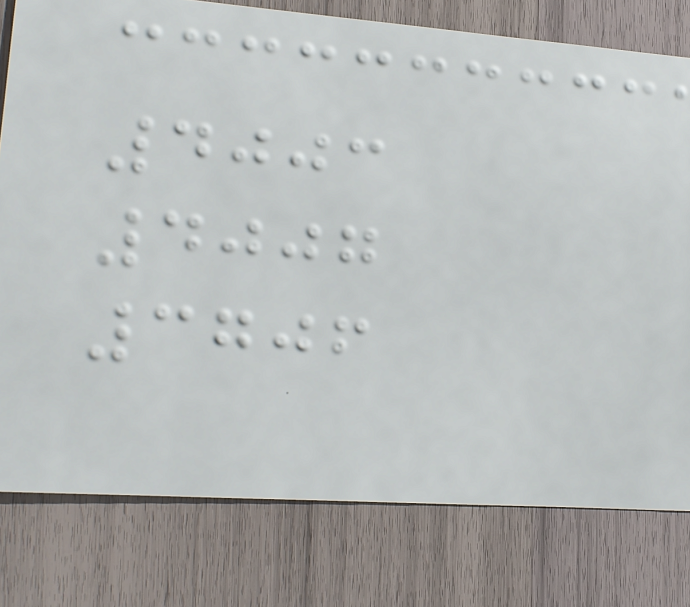4003
4007
3706
